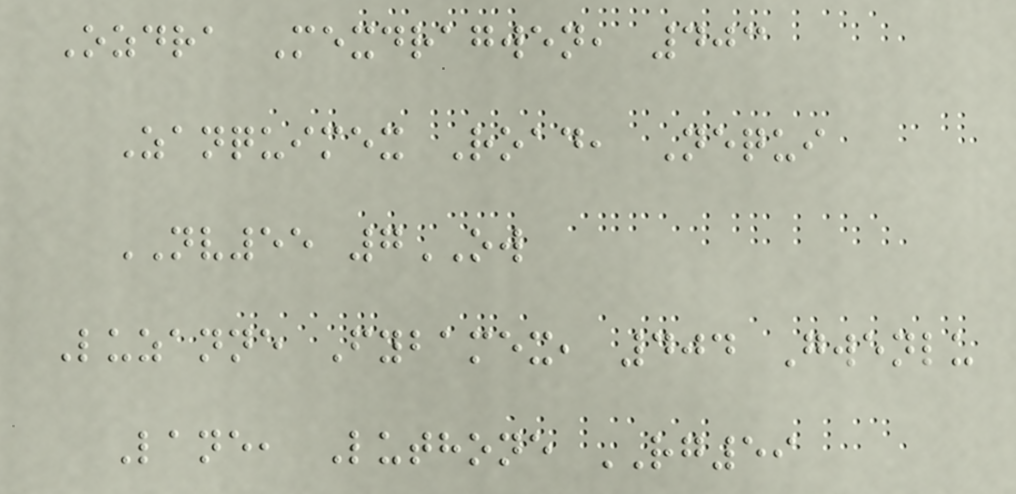Ozdra Mexdragwen, 403
Zanquimex Road, Nequi
NV55 7OW
Luzanne Fybamex, 404 Gwenlu
Lane, Luthone RG59
